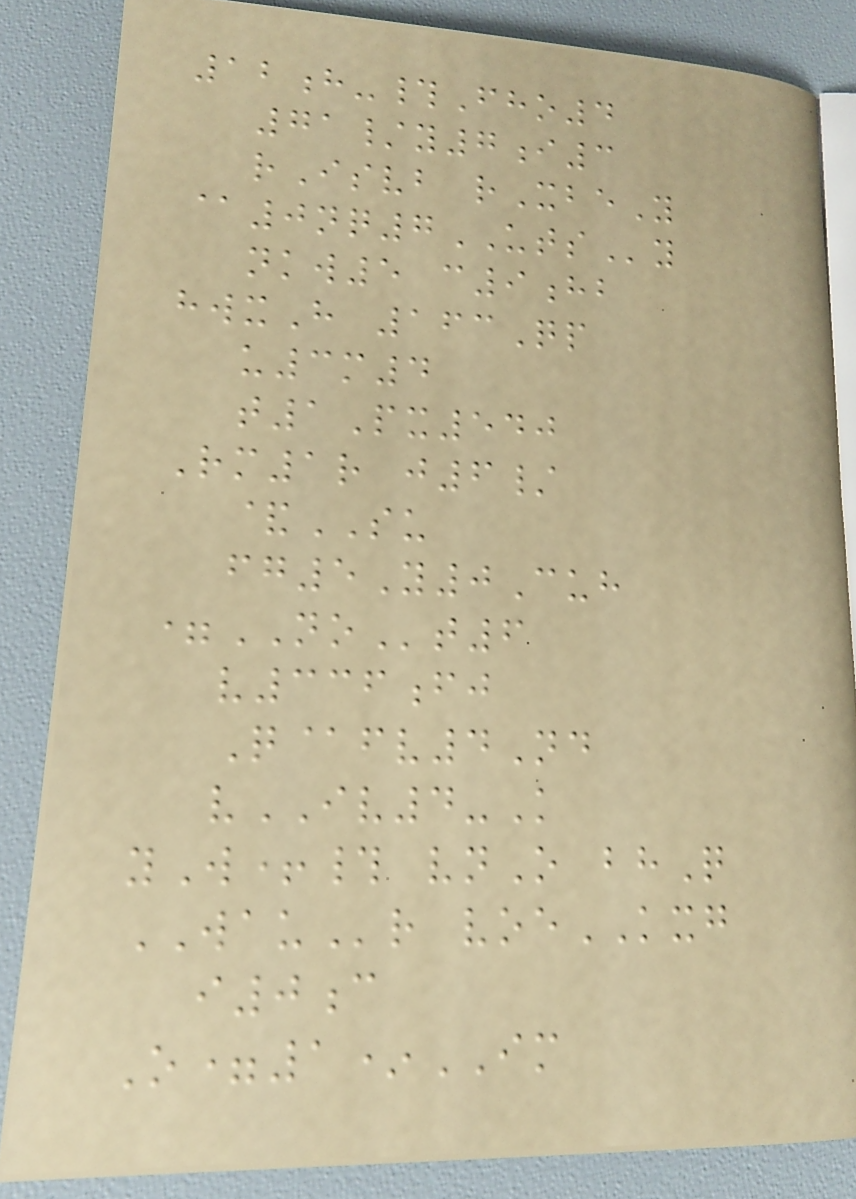12h-#Fho4
71/y7i3
rIsvb rXbeY
@0nq7UTSy
nkw5 c9hb
hwxH 163Qp
u3m4
t1Px540
Rm1r j6/
&SU
fg5Y0Cuh
=NOt6
v336fj
Q@fv4Nd
vIV4-K
yW+# vnO bhQ
WAUr voeKXG
i0c
O=1*IM
